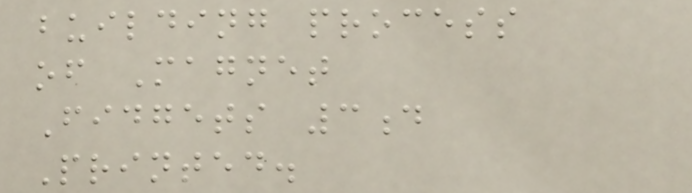building process
of Magnet
Fidgets 3d
Printed.
